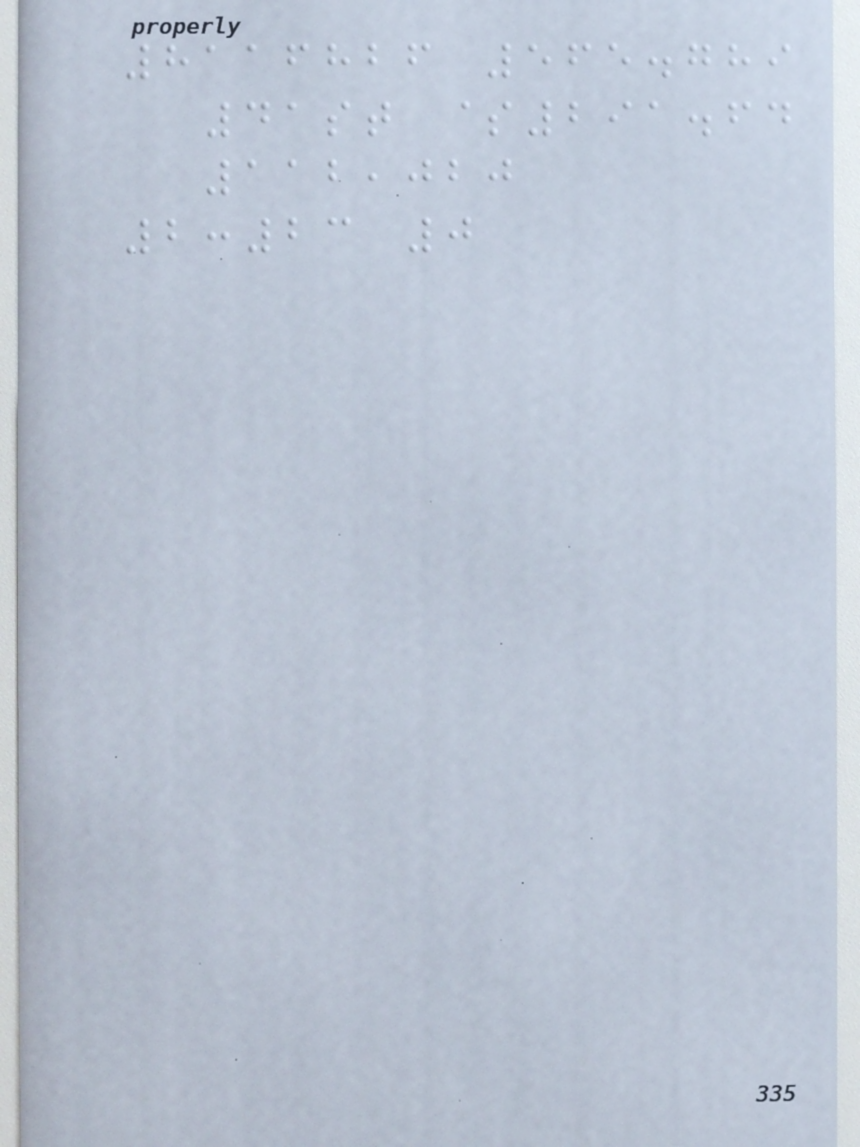8116826 565.789
41st $291.64
112,020
2:23 0
